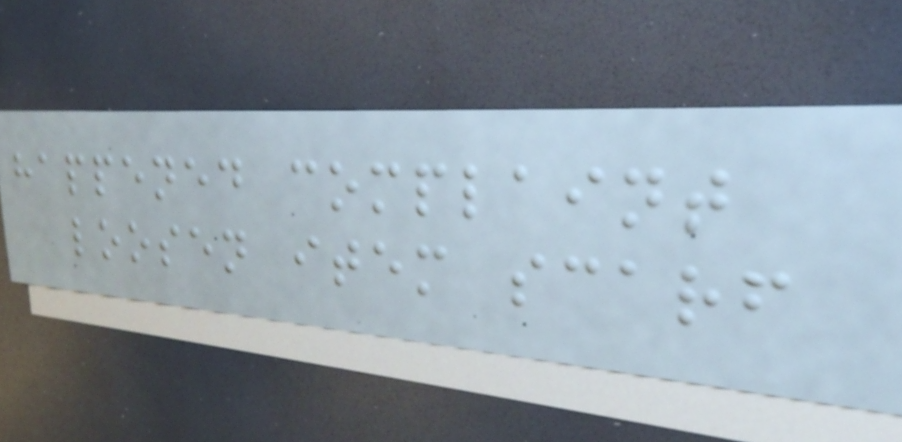happened complaint
loosen item scarf
